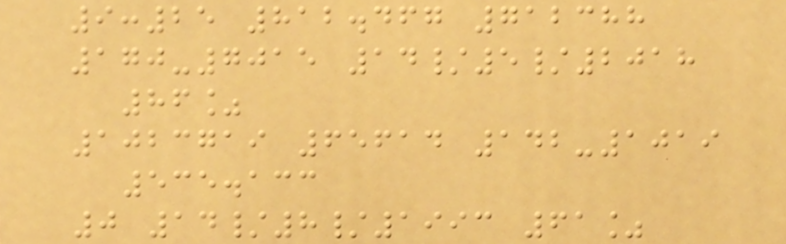9:25 812.467 712388
170-7015 14/5/2018
86%
1023719 65614 142-1019
535.133
0 14/8/1993 61%
